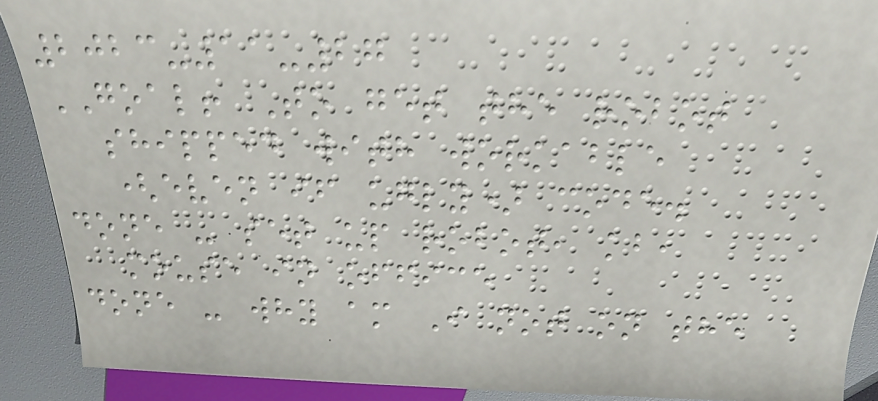2023-11-27
GOAL! To get the robot
shipped with workable
(even if ugly) code.
done - set up robot, kb,
mouse in office
done - why am I not on the
